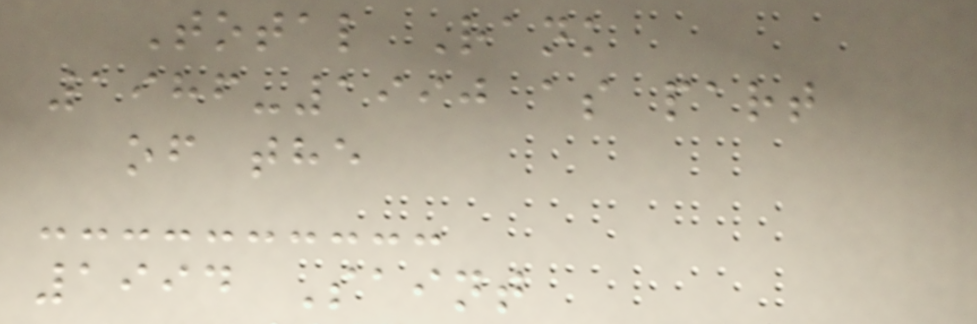Total Rank
1986-1990 as part
of the
1994 Saint
